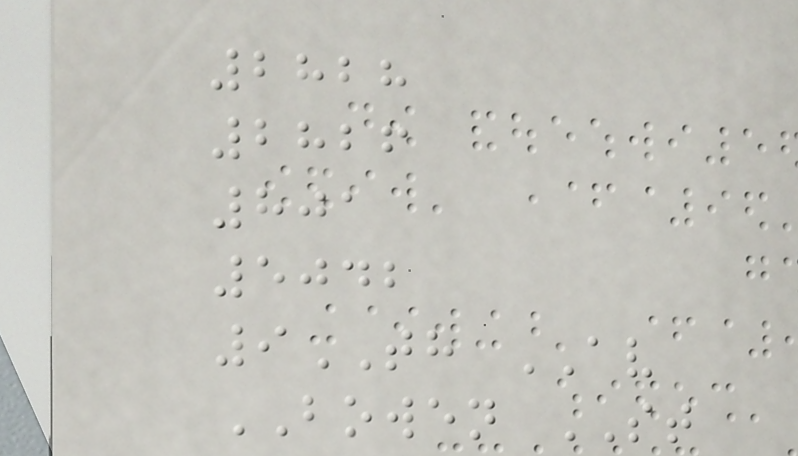2828
2826
801
5042
9TH AV
BOWEN ST
